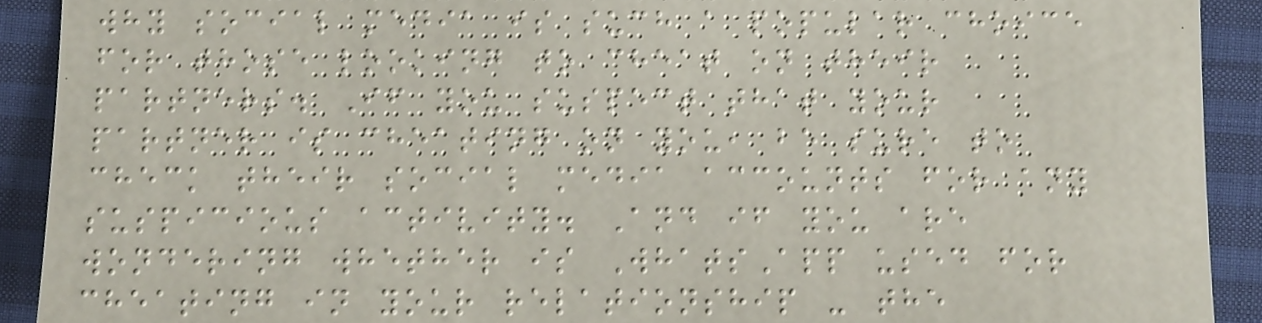why social media is such a popular choice
for those looking to cheat on their
partners. If you suspect that your
partner is cheating on you, be sure to
check their social media accounts for any
suspicious activity. And if you are
wondering whether is WhatsApp used for
cheating in your relationship - the
